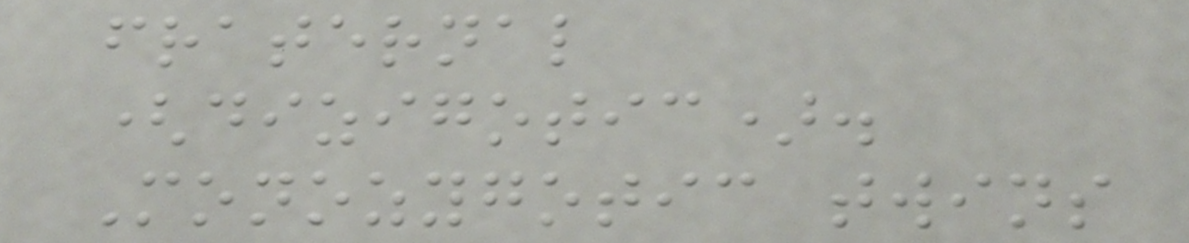fraternal
(dizigotic).
Monozygotic twins
